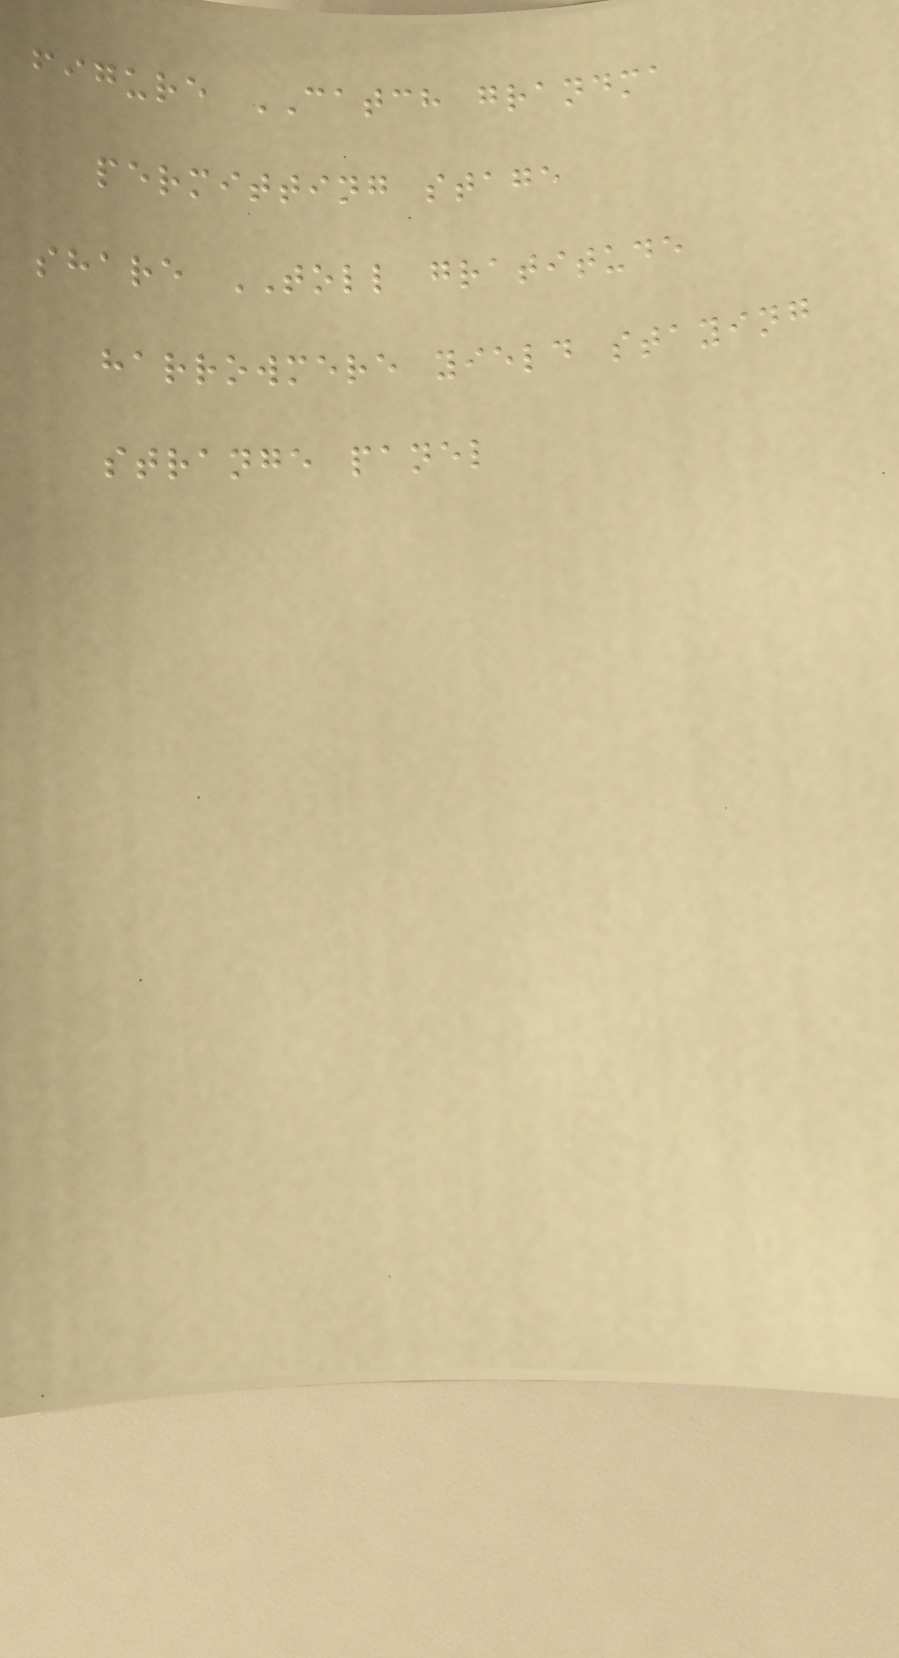figure CATCH grandma
permitting stage
share TOLL gratitude
harrowmere yield staying
strange panel
